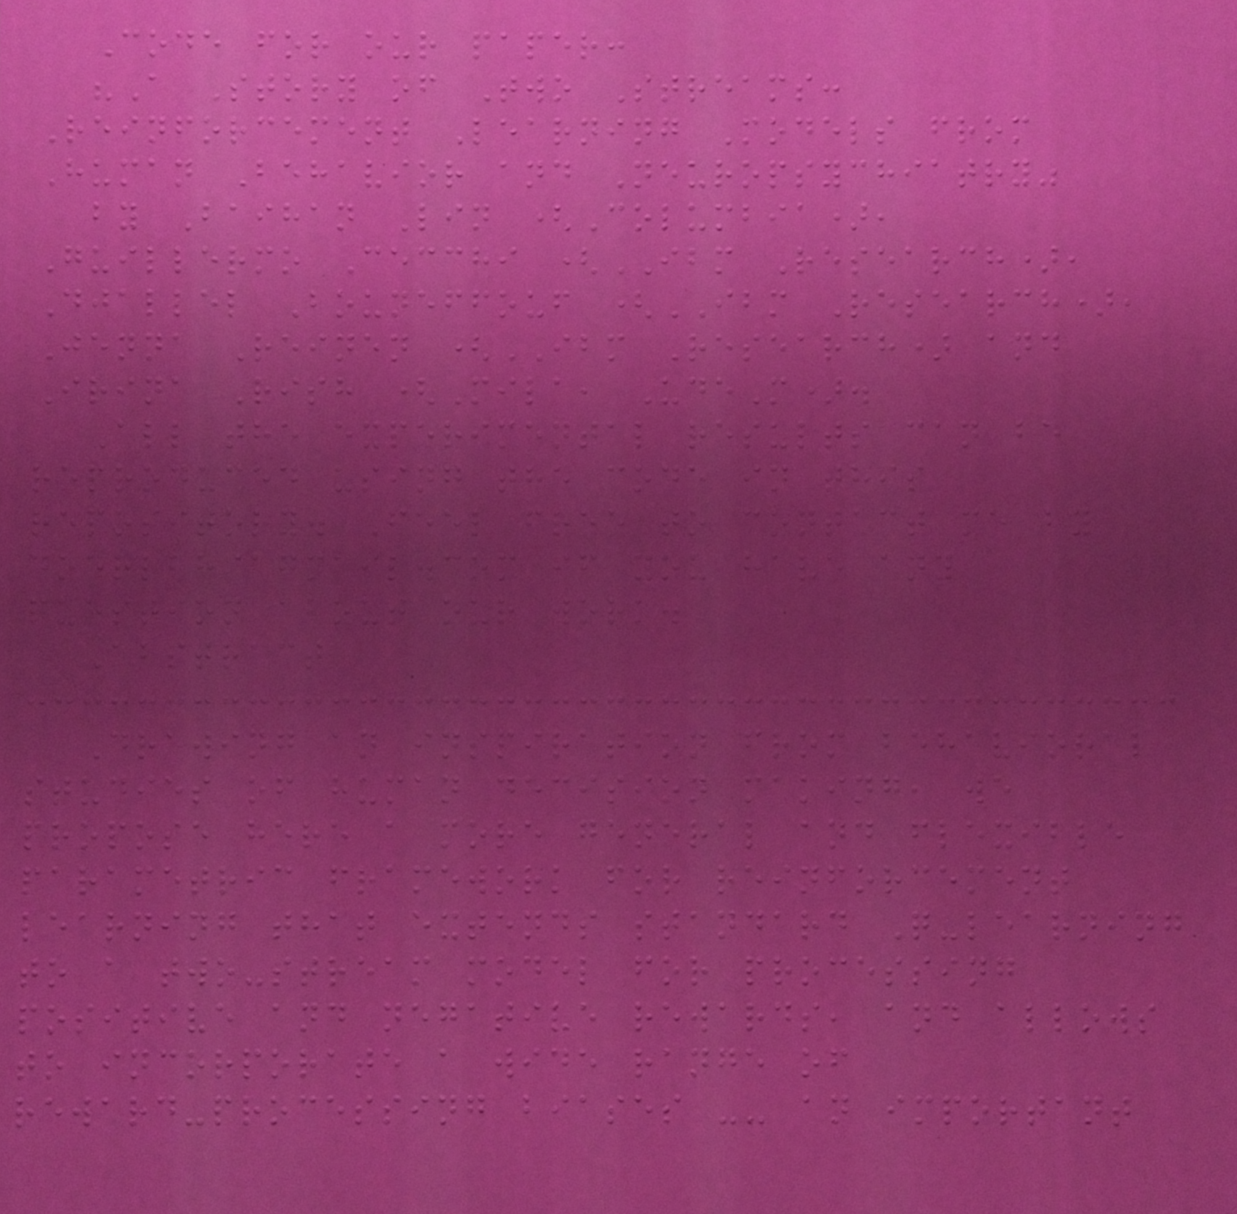Code for our paper:
"A Story of Two Streams:
Reinforcement Learning Models from
Human Behavior and Neuropsychiatry"
by Baihan Lin (Columbia),
Guillermo Cecchi (IBM Research),
Djallel Bouneffouf (IBM Research),
Jenna Reinen (IBM Research) and
Irina Rish (Mila, UdeM).
All the experimental results can be
reproduced using the code in this
repository. Feel free to contact me by
doerlbh@gmail.com if you have any
question about our work.
Abstract
Drawing an inspiration from behavioral
studies of human decision making, we
propose here a more general and flexible
parametric framework for reinforcement
learning that extends standard Q-learning
to a two-stream model for processing
positive and negative rewards, and allows
to incorporate a wide range of
reward-processing biases -- an important
